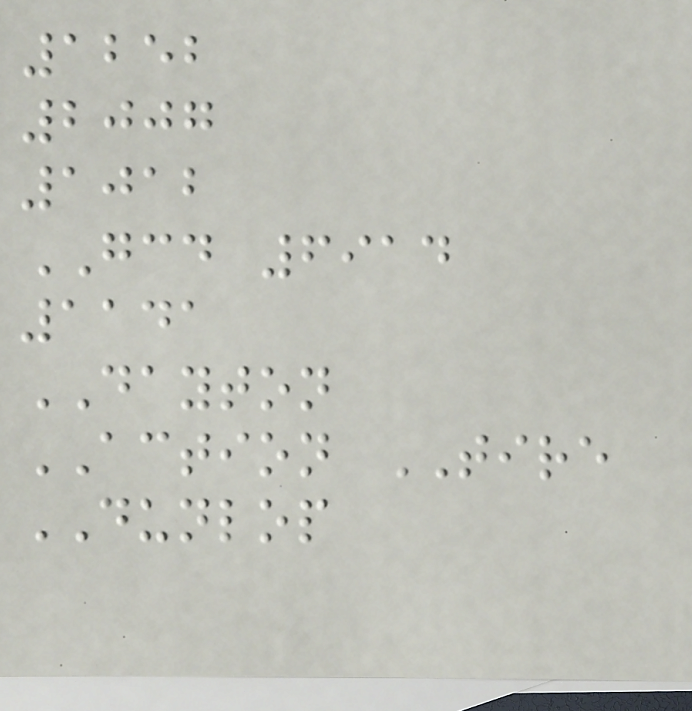1252
2007
1012
GCD 6914
1141
DAYTON
ACTION TIRE
DUNLOP
